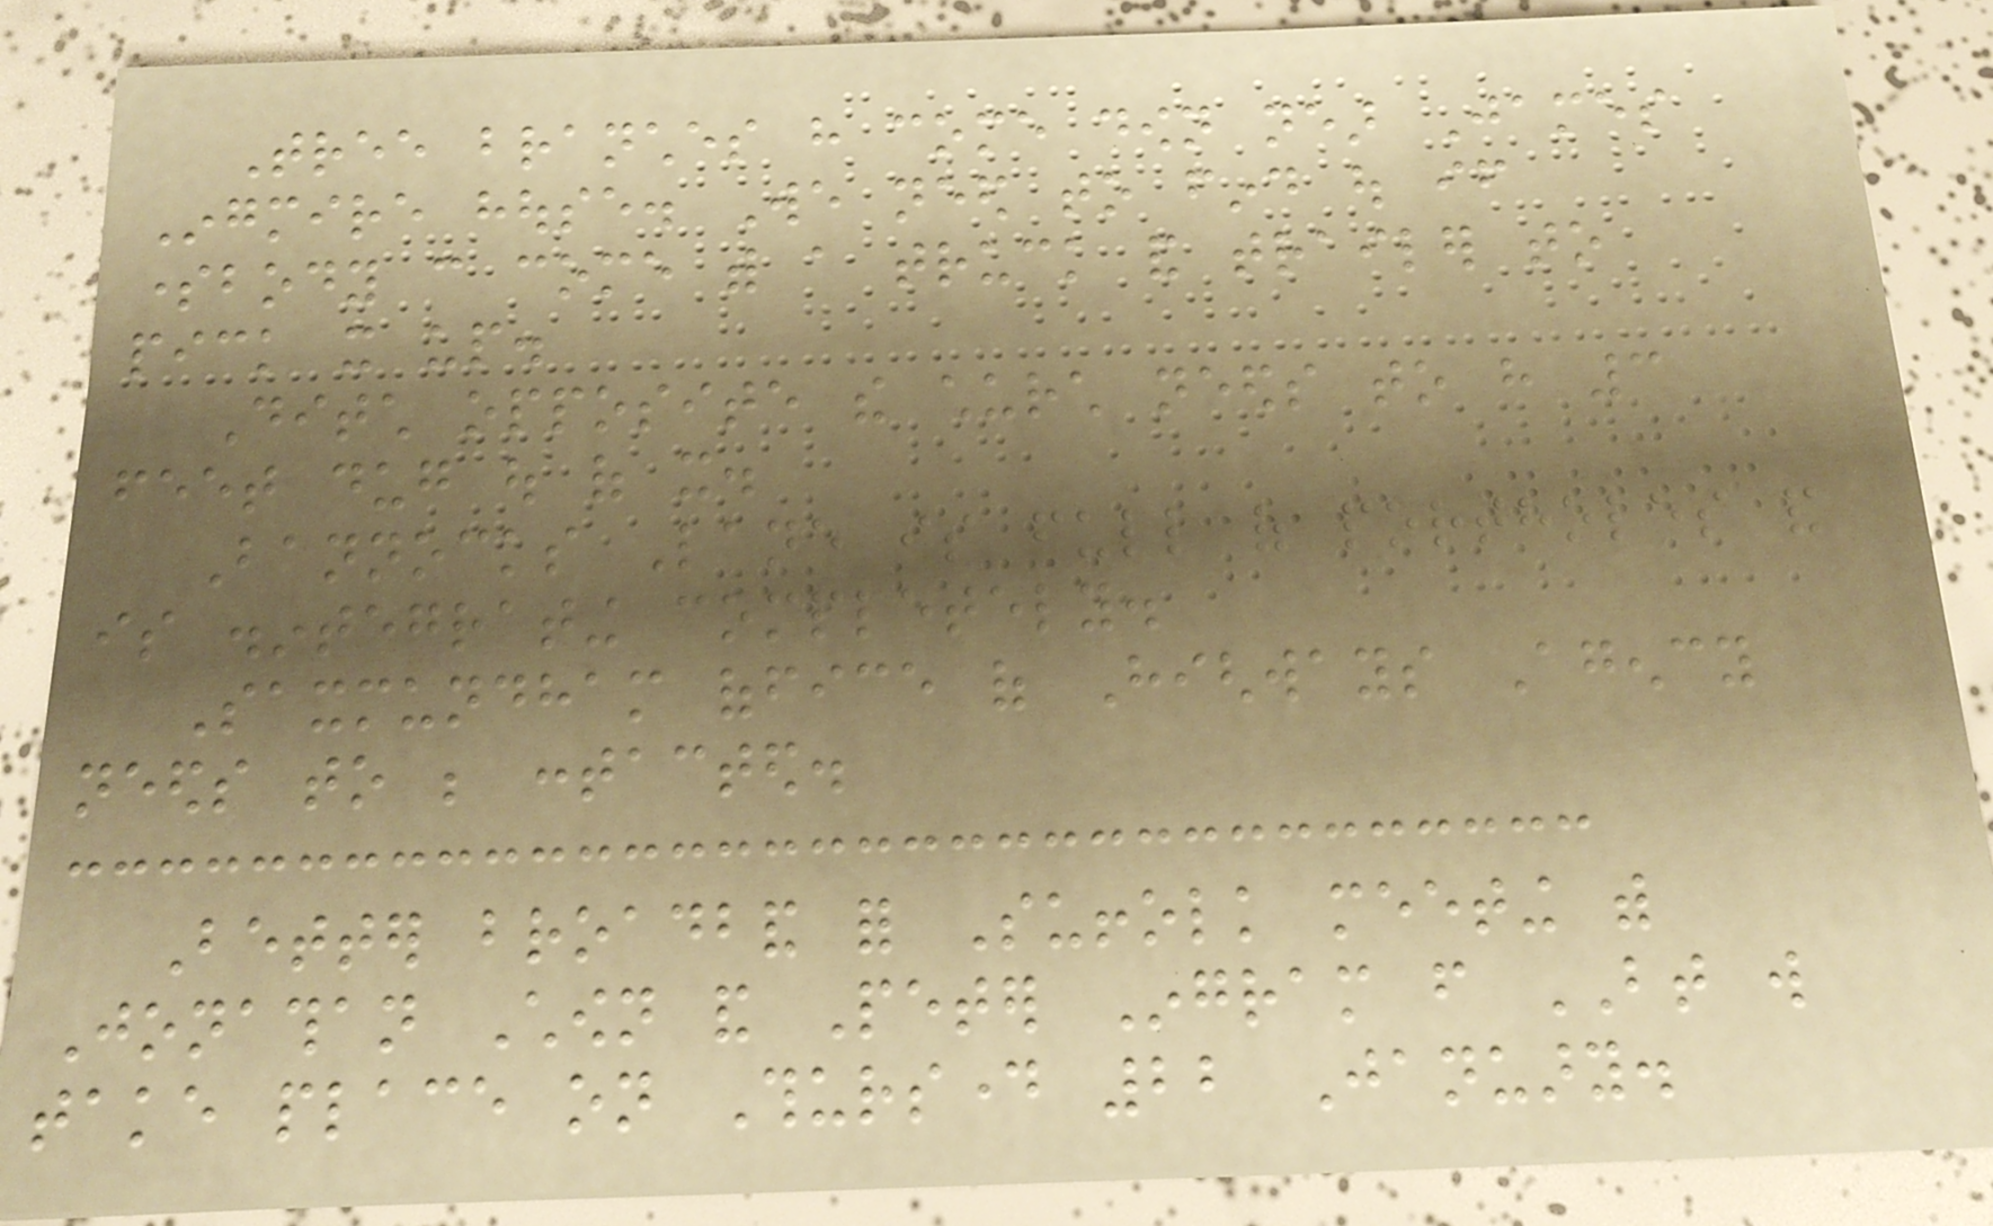Tree branches have come down near James
Ingmire house. We need to find out if
somebody can come with a truck and trailer to
pick it up.
Ditch opposite the church needs to have 3
feet dug out of it.
Bannocks Lane is full of portholes and
is disintegrating completely.
Saxmundham office of Highways Agency
needs to be contacted.
Better broadband for Suffolk meeting with
Jonathan Chown and Peter Ingram from BT will
take place on Thursday 22 January.
